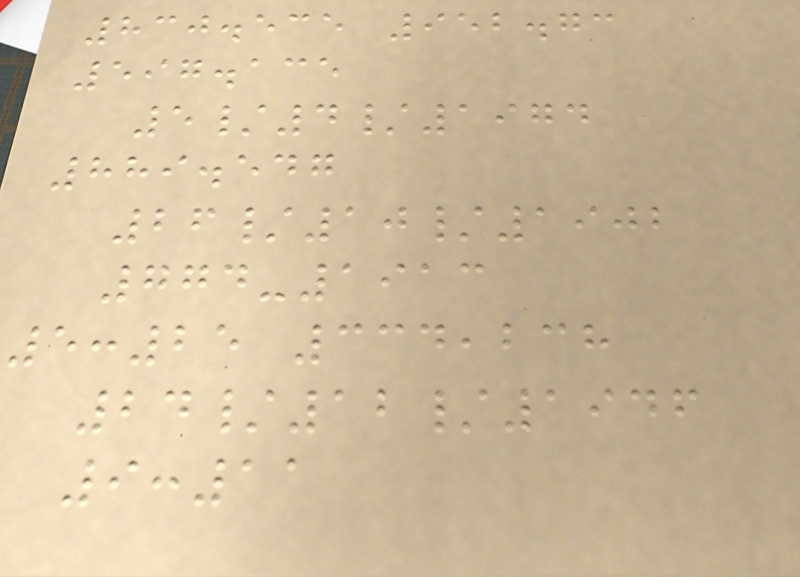830.535 952.73
597.135
5/4/1974
889.547
26/10/1902
774-1913
5:25 334,238
24/12/1946
9:11
